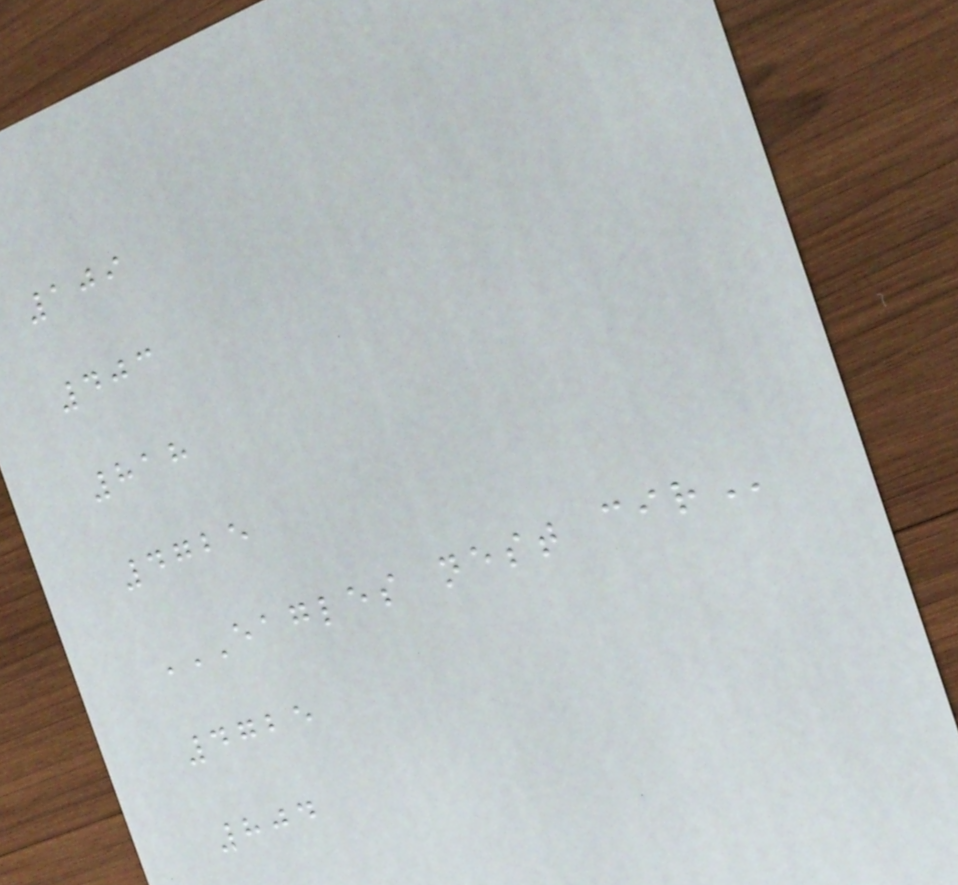109
403
818
4725
EAGLES NEST CIR
4725
804
